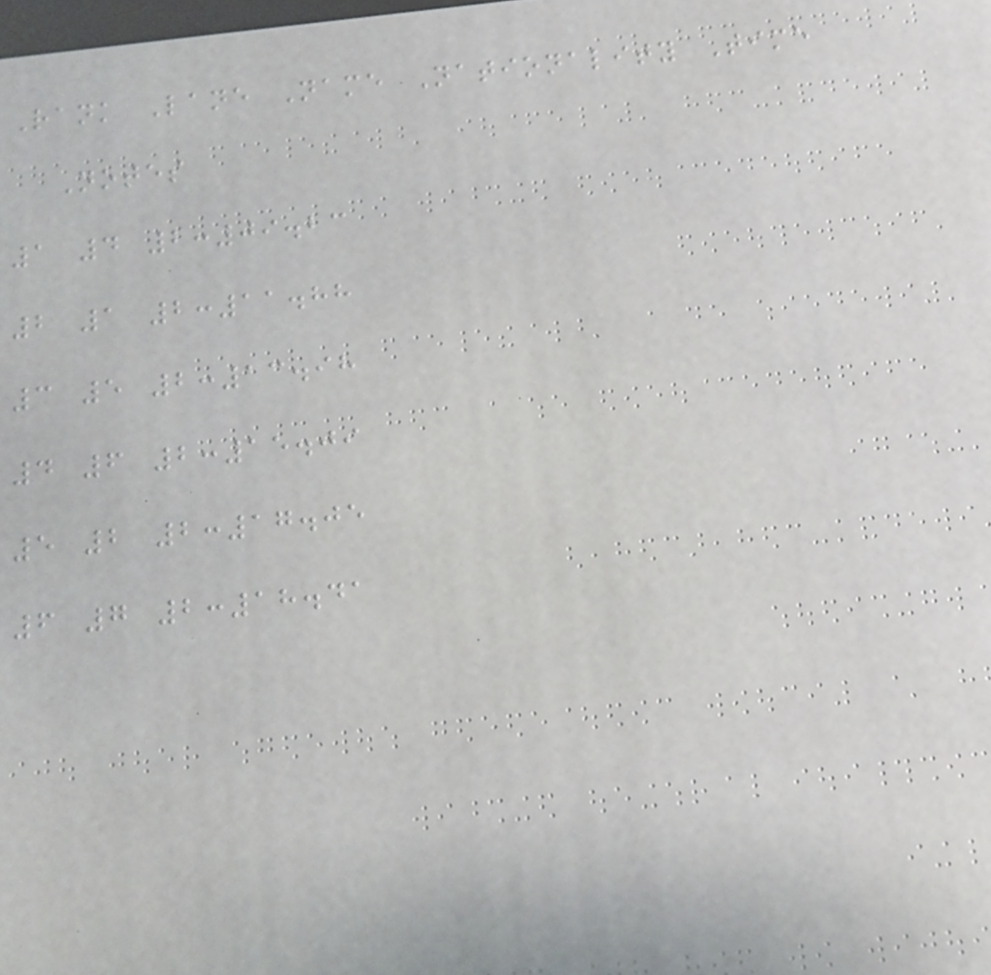Rank Lane Name Nationality Time
Notes
1 4 2:09.23
2 1 2:11.88
3 5 2:13.98
4 6 2:15.09
5 2 2:17.05
6 7 2:18.41
